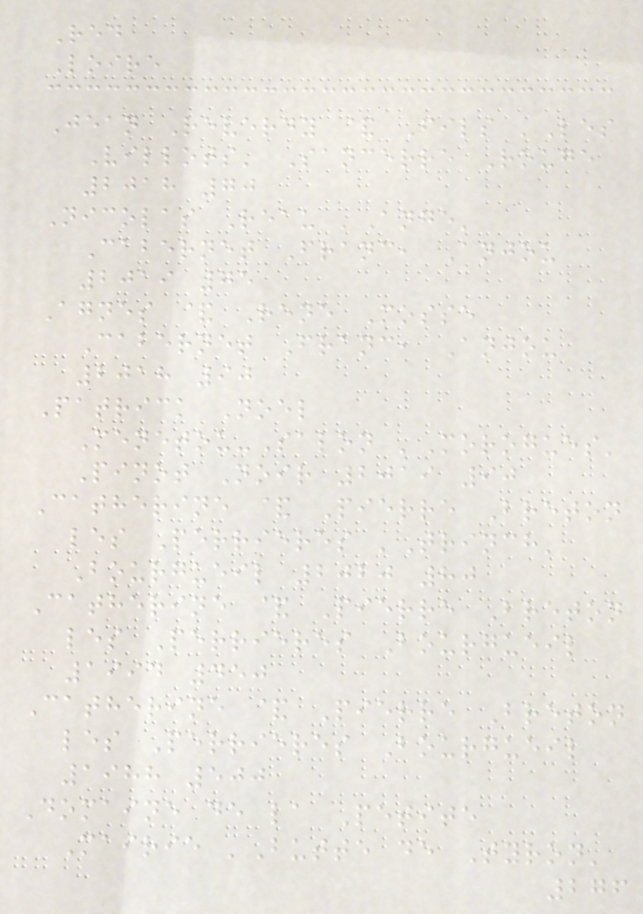Red
Loire
Jean Reverdy & Fils 'Les
Villots' Sancerre Rouge
2018 70
Nicolas Reau 'Ange'
Cabernet Franc, Anjou
2019 75
Agnes & Rene Mosse
Cabernet Franc, Anjou
2018 90
Patrick Noel
Menetou-Salon 'Morogues'
Pinot Noir 2019 90
Catherine & Pierre Breton
les Perrieres 'Trinch'
Bourgueil 2020 80
Catherine & Pierre Breton
les Perrieres Bourgueil
1994 450
Catherine & Pierre Breton
les Perrieres Bourgueil
1988 500
Domaine de la Petite
Mairie 'Butte de Tyron'
276
